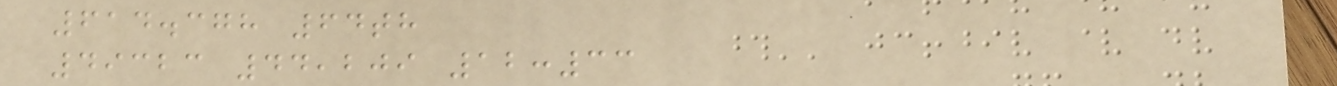614.378 64th
49323 44,209 12:33
